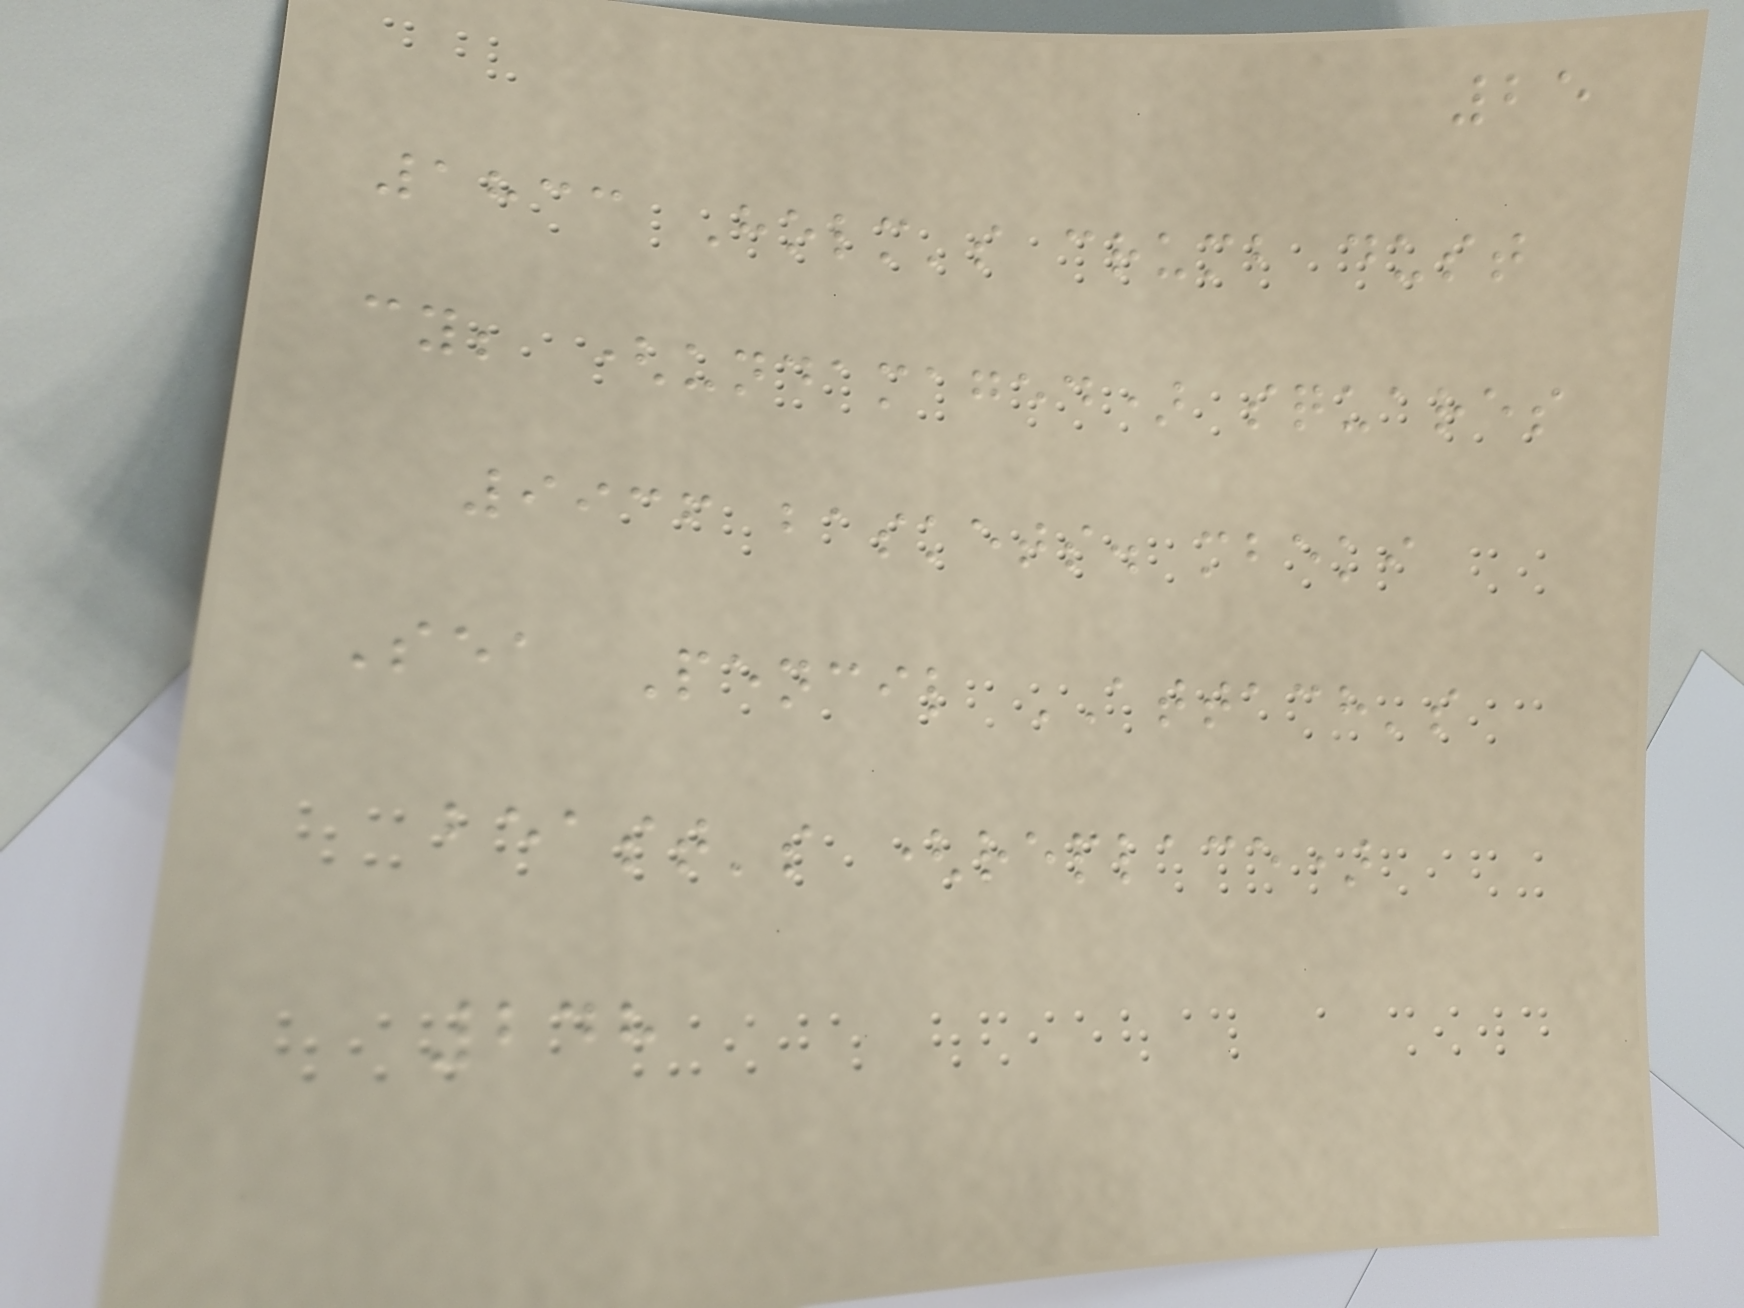25
1833 Holm's crumb dust
cy; (undamaged) squares
9936 baskets. mbeki
Sea Pencil ATTACH's
beast's (replace)
248
